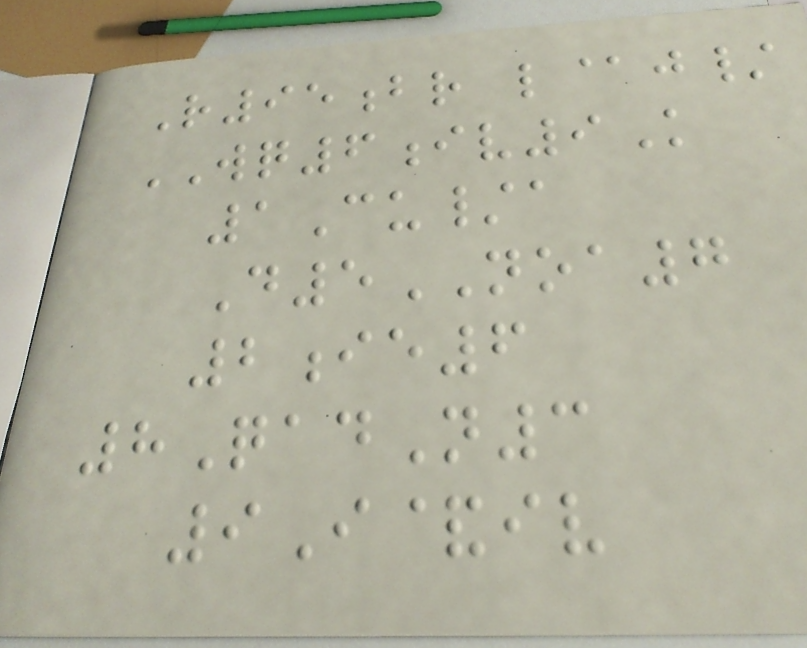R95br l@j/
WQ6iv9K
1Cu/a
D5NOA7
2ie6
8QadN3
9I&iv
